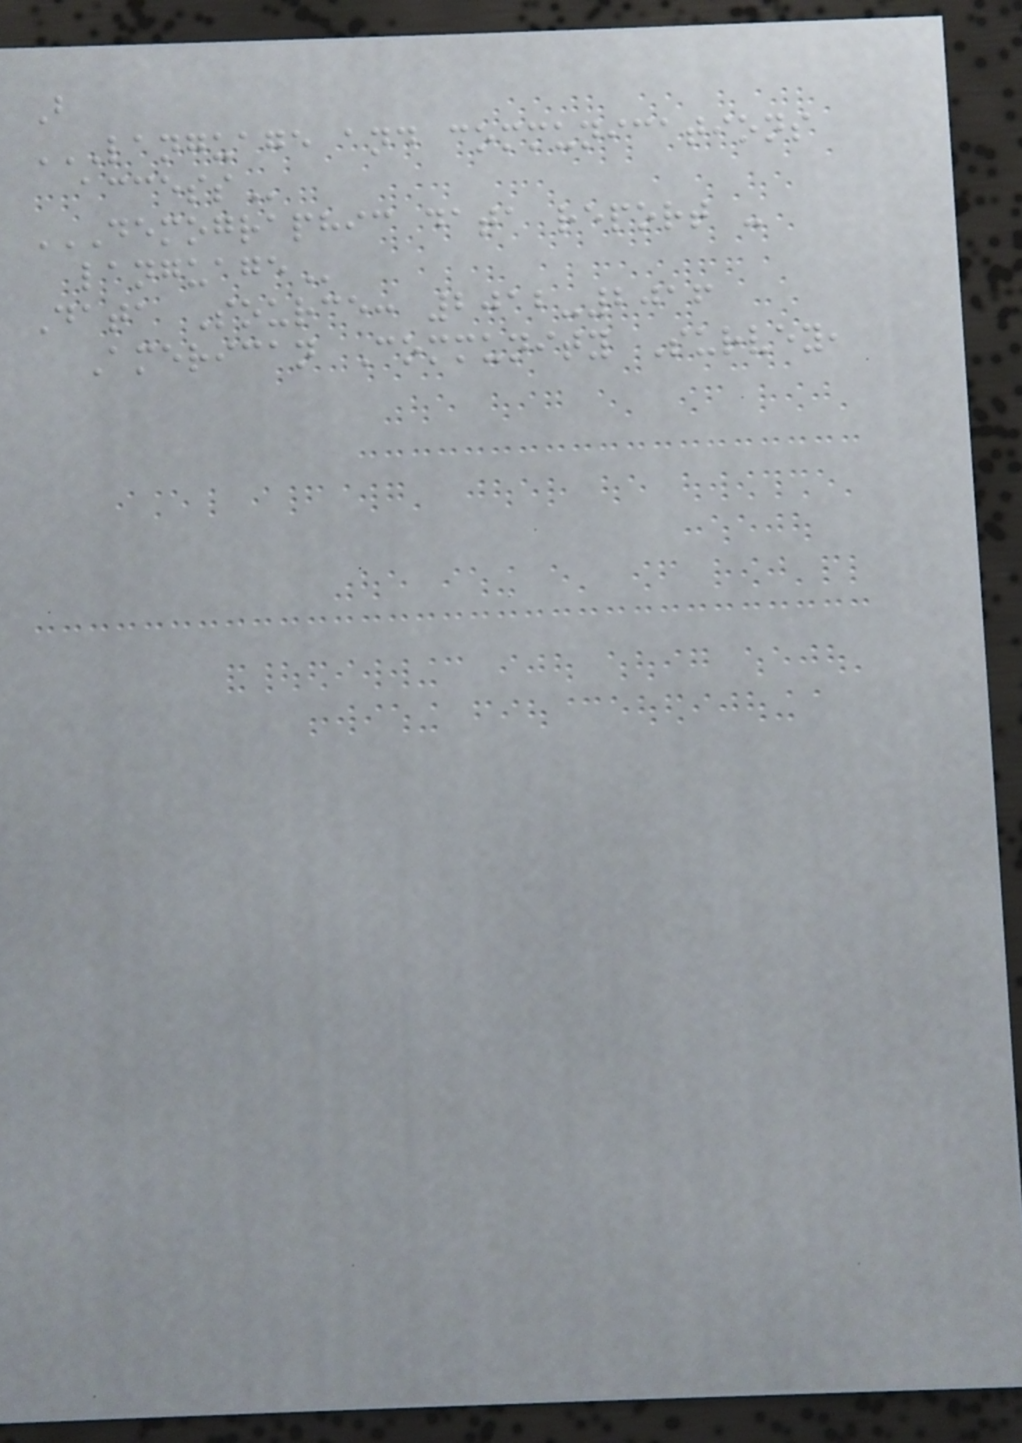B
LANGUAGE AND COMMUNICATIONS
ACCESS
DEMOGRAPHIC DATA REPORT -
LANGUAGE
Data Source: 2012-2016
American Community Survey,
